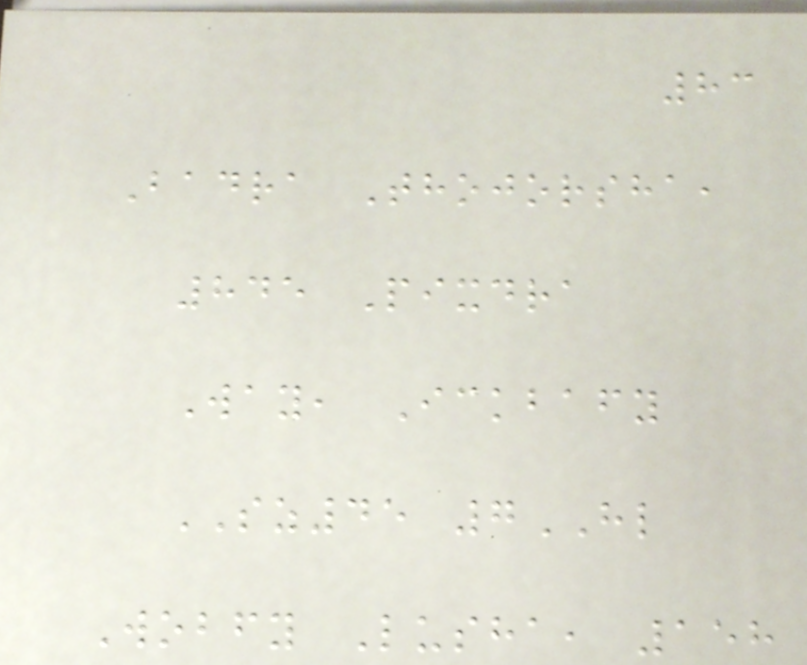83
Badra Thojorsha,
845 Pixdra
Way, Ickbafy
SZ45 7HL
Wobfy Lusha, 158
